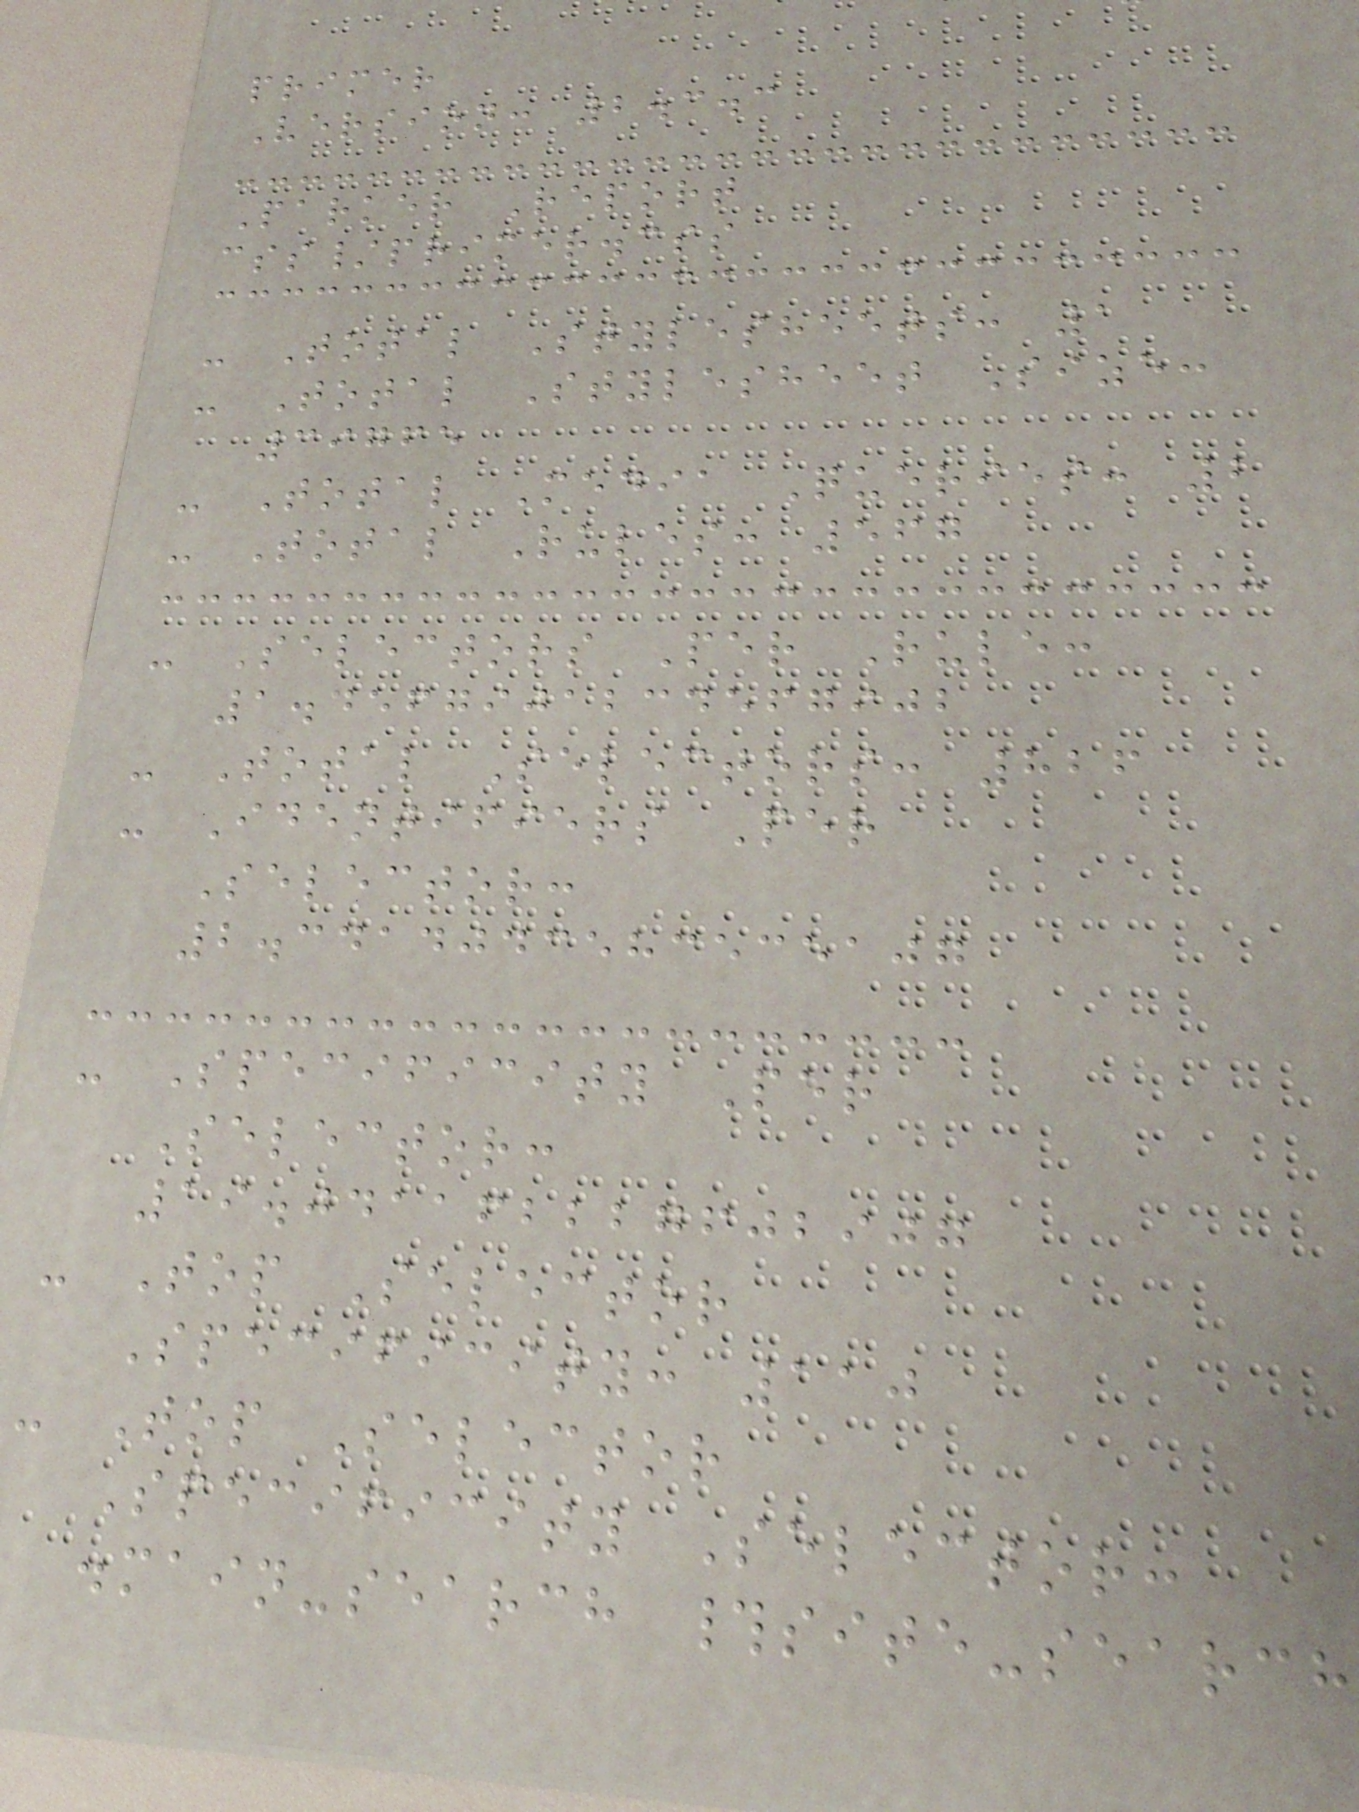primer
Version: 2.3.3
Parker Report
css/primer.css
- Total Stylesheets: 1
- Total Stylesheet Size:
39765
- Total Media Queries: 2
- Total Rules: 567
- Selectors Per Rule:
1.4567901234567902
- Total Selectors: 826
- Identifiers Per
Selector:
2.3414043583535107
- Specificity Per
Selector:
19.041162227602907
- Top Selector
Specificity: 110
- Top Selector
Specificity Selector:
.main-search #site-search
